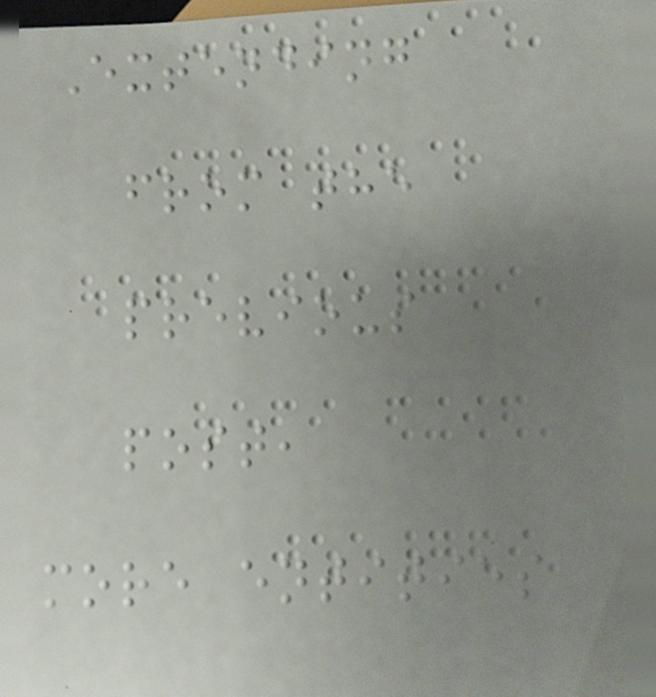Extending
from the
previous
post,
more entities
